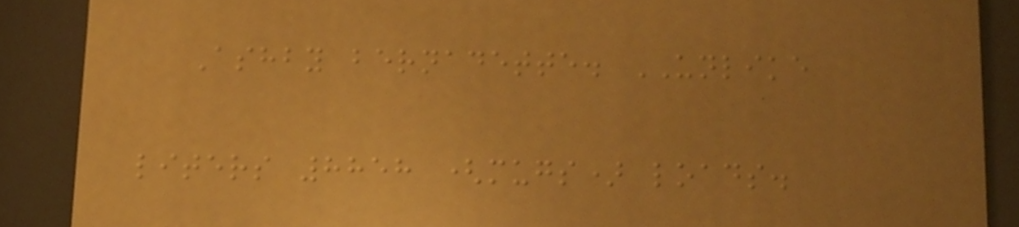Ashby bernadette. UNLIKE
liters 8858 (mugs) loads.
